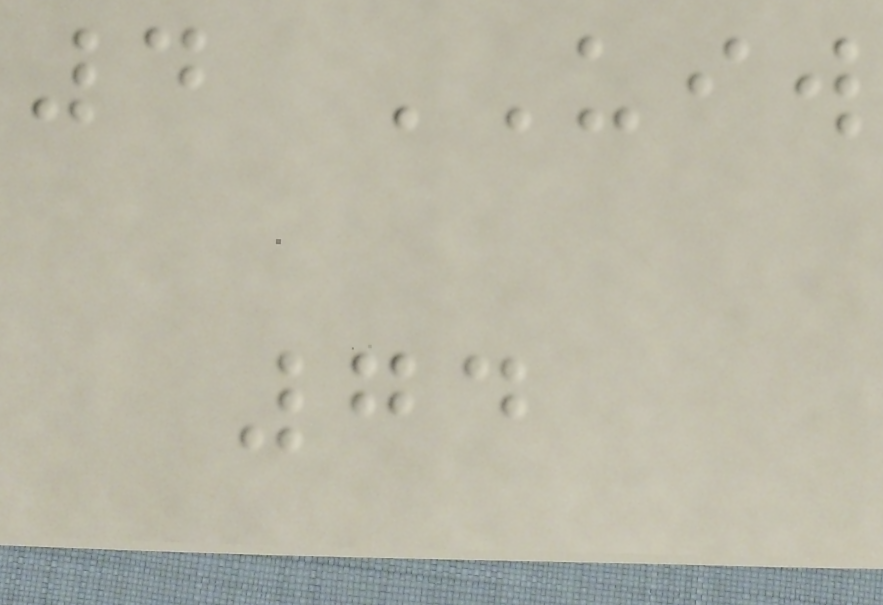4 UIW
74
